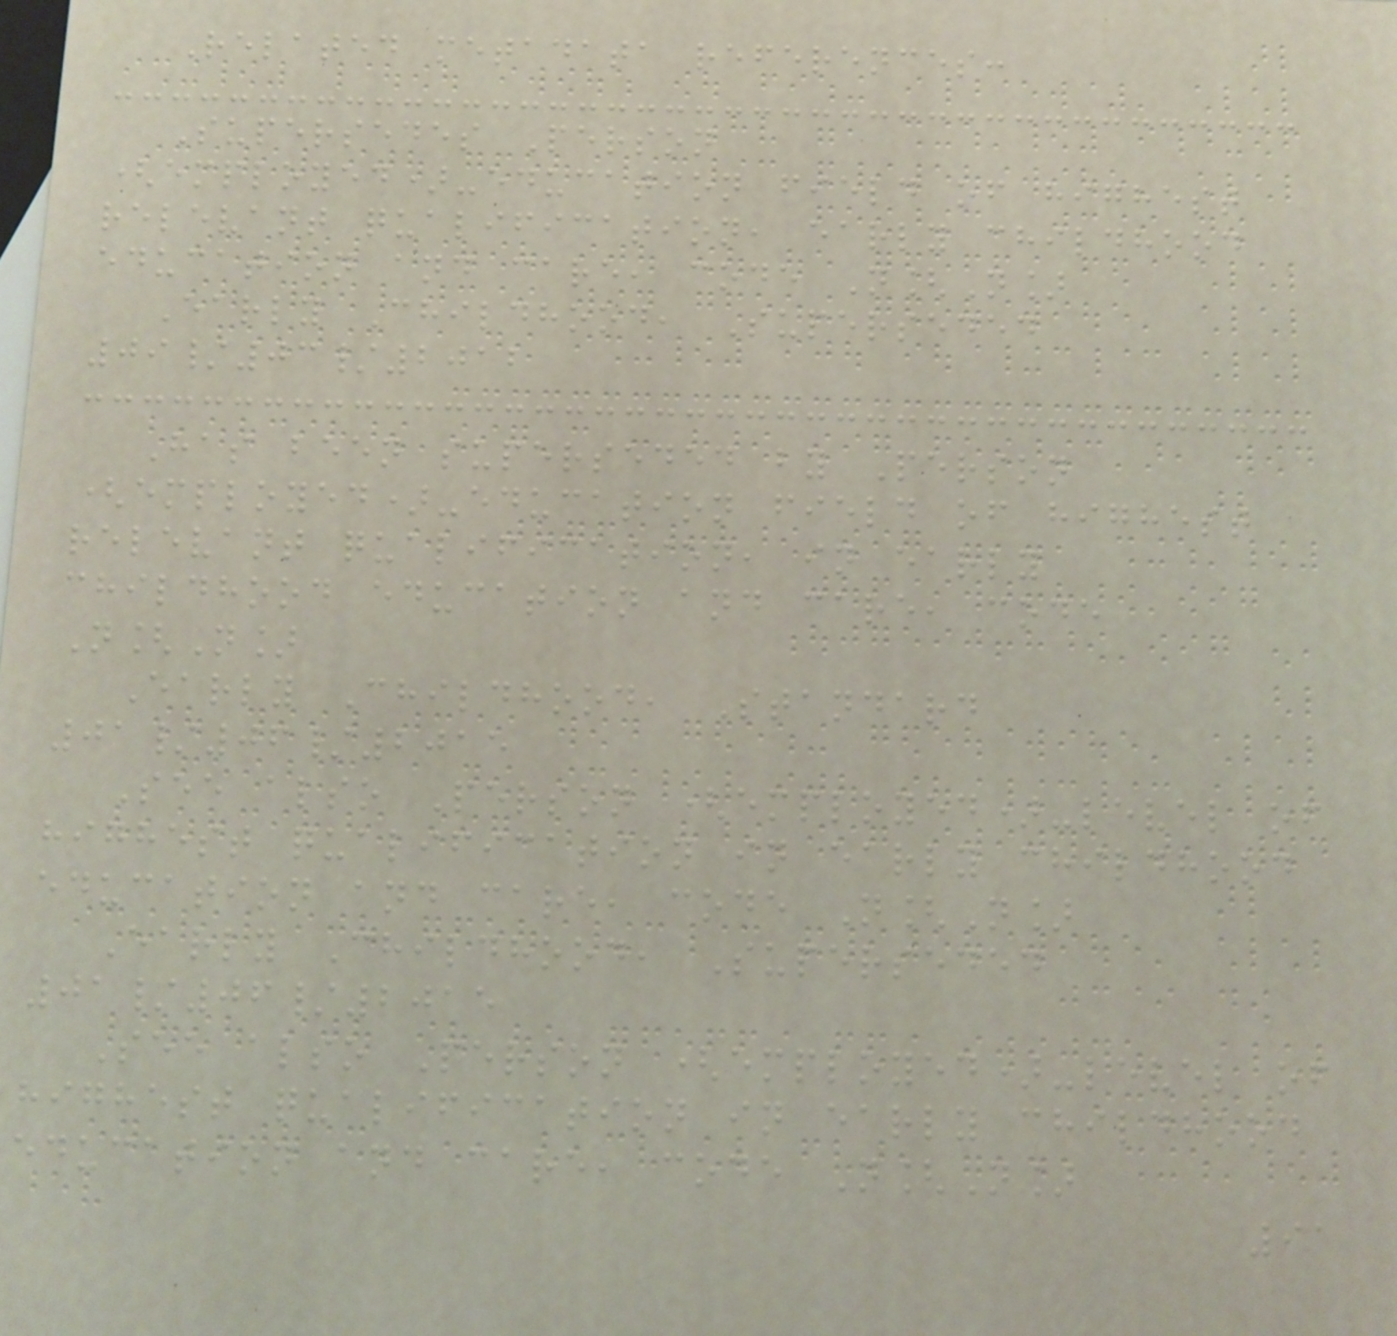Related metadata references:
Supersedes Person
(employed)-education field of highest
relevant qualification, early childhood
education and care, code N[N]
Early Childhood, Superseded
09/03/2012
Has been superseded by Person
(employed)-education field of highest
relevant qualification, in early
childhood education and care, code
N[N]
Early Childhood, Standard
01/06/2015
See also Person (employed)-level of
highest qualification in early childhood
education and care, code N[N]
Early Childhood, Superseded
01/06/2015
See also Person (employed)-level of
highest qualification in early childhood
education and care, code N[N]
91
